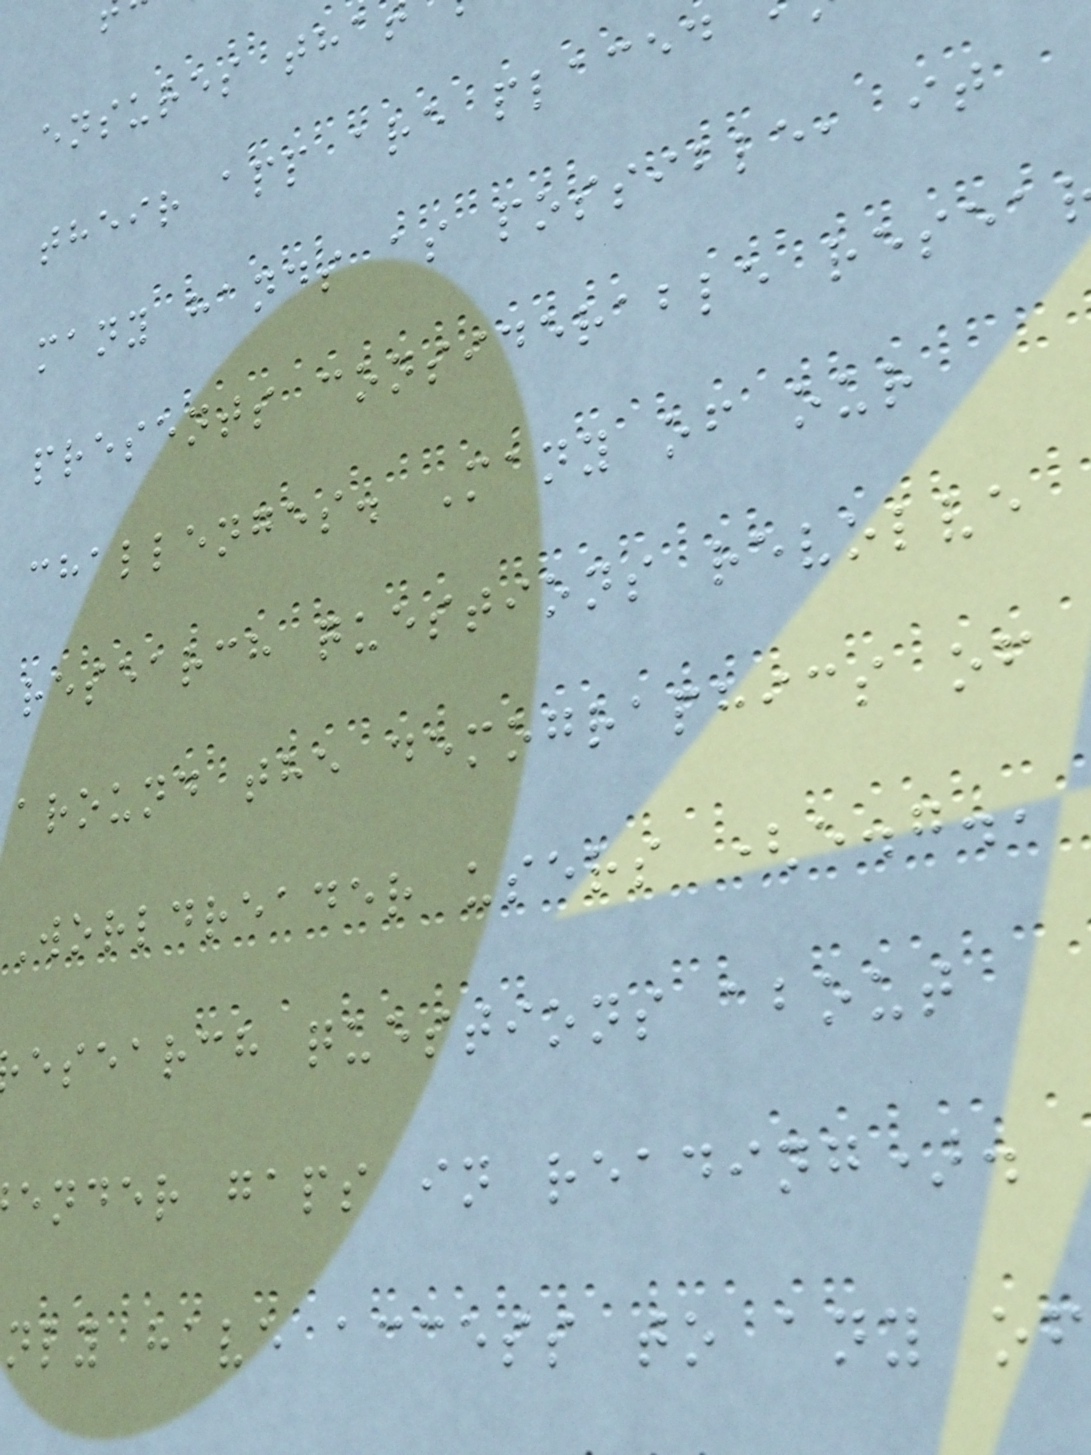ensures tha
their app are placed
many hands as possible, it
presents considerable resea
challenges. Many of our
research questions revolve
around the demographics of
Worldreader users (e.g.,
esearch questions about
ender gaps in reading).
nly have access to any of
